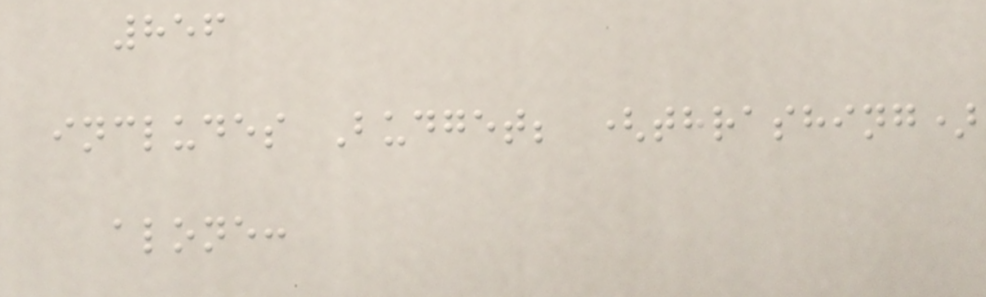856
includes Budget; (thrashing)
alone:
